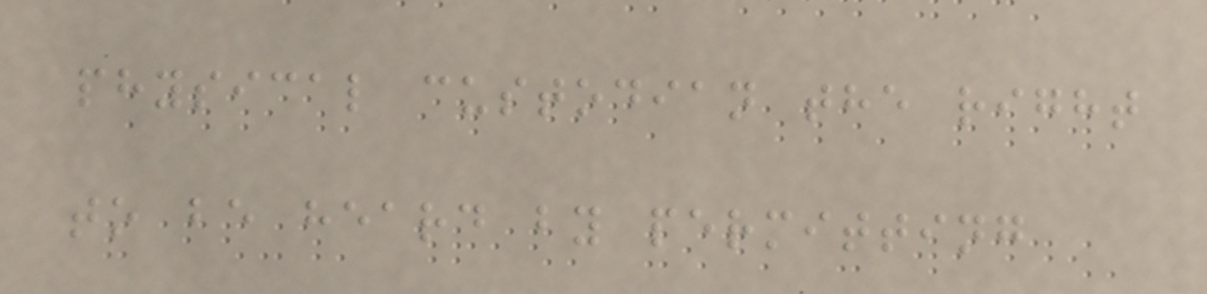physical custodian the right
to be heard by permitting
